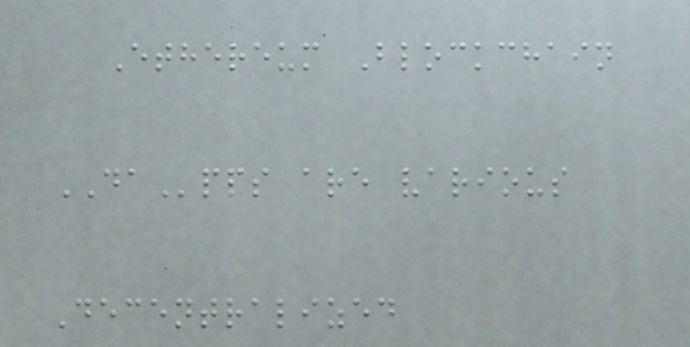Ethereum Blockchain
DApps are various
Decentralized
